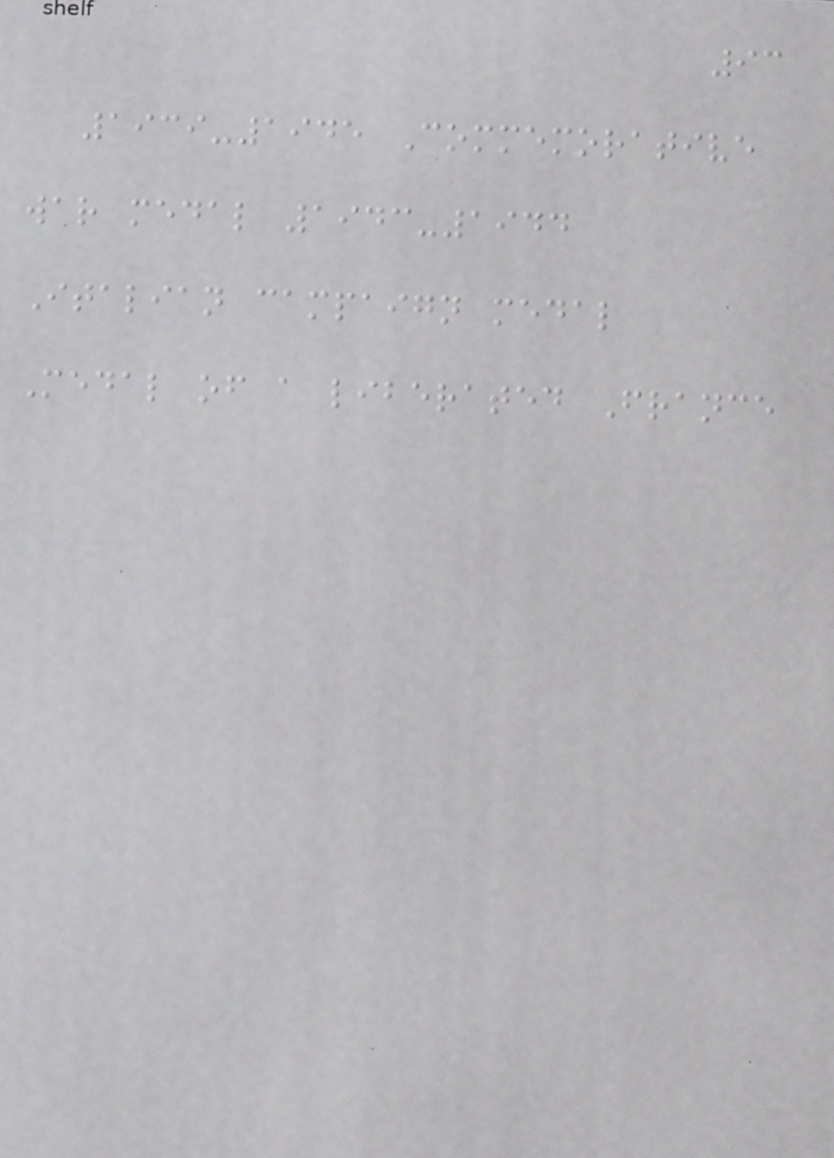93
1939-1945 Commemorative
war medal 1943-1944
Italian campaign medal
Medal of a liberated France
